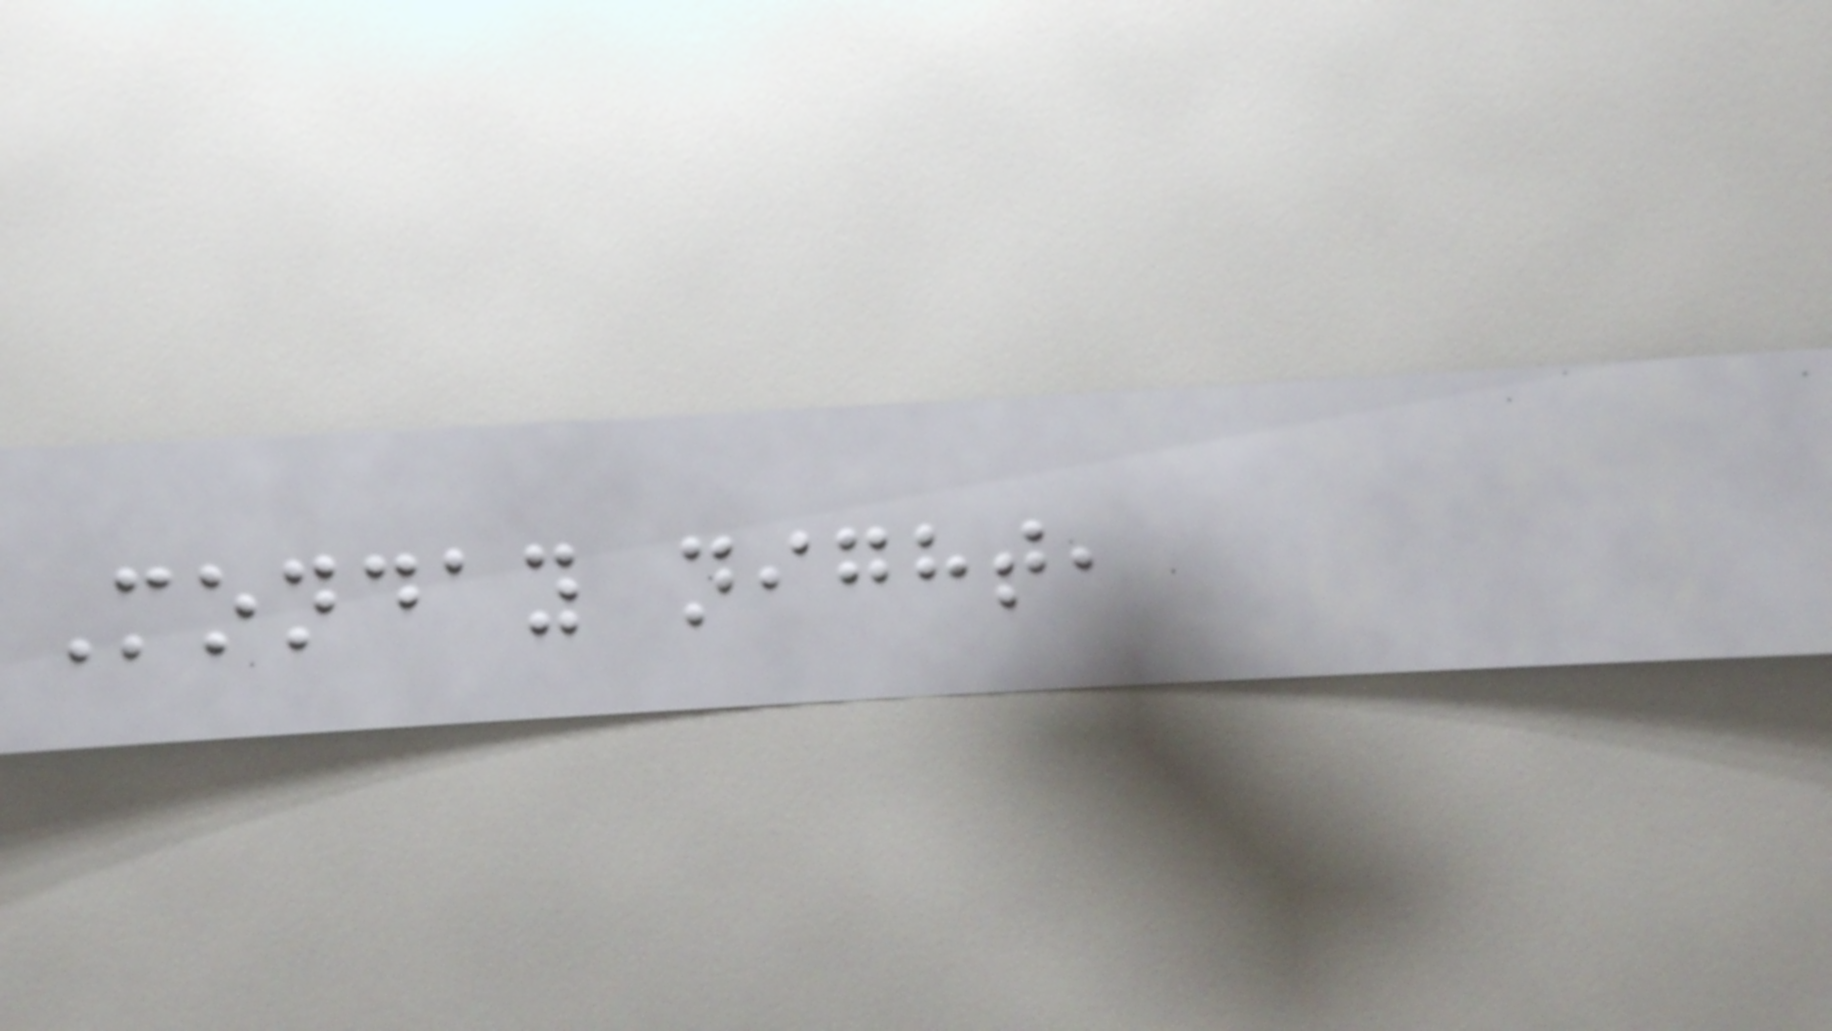Monday night,
